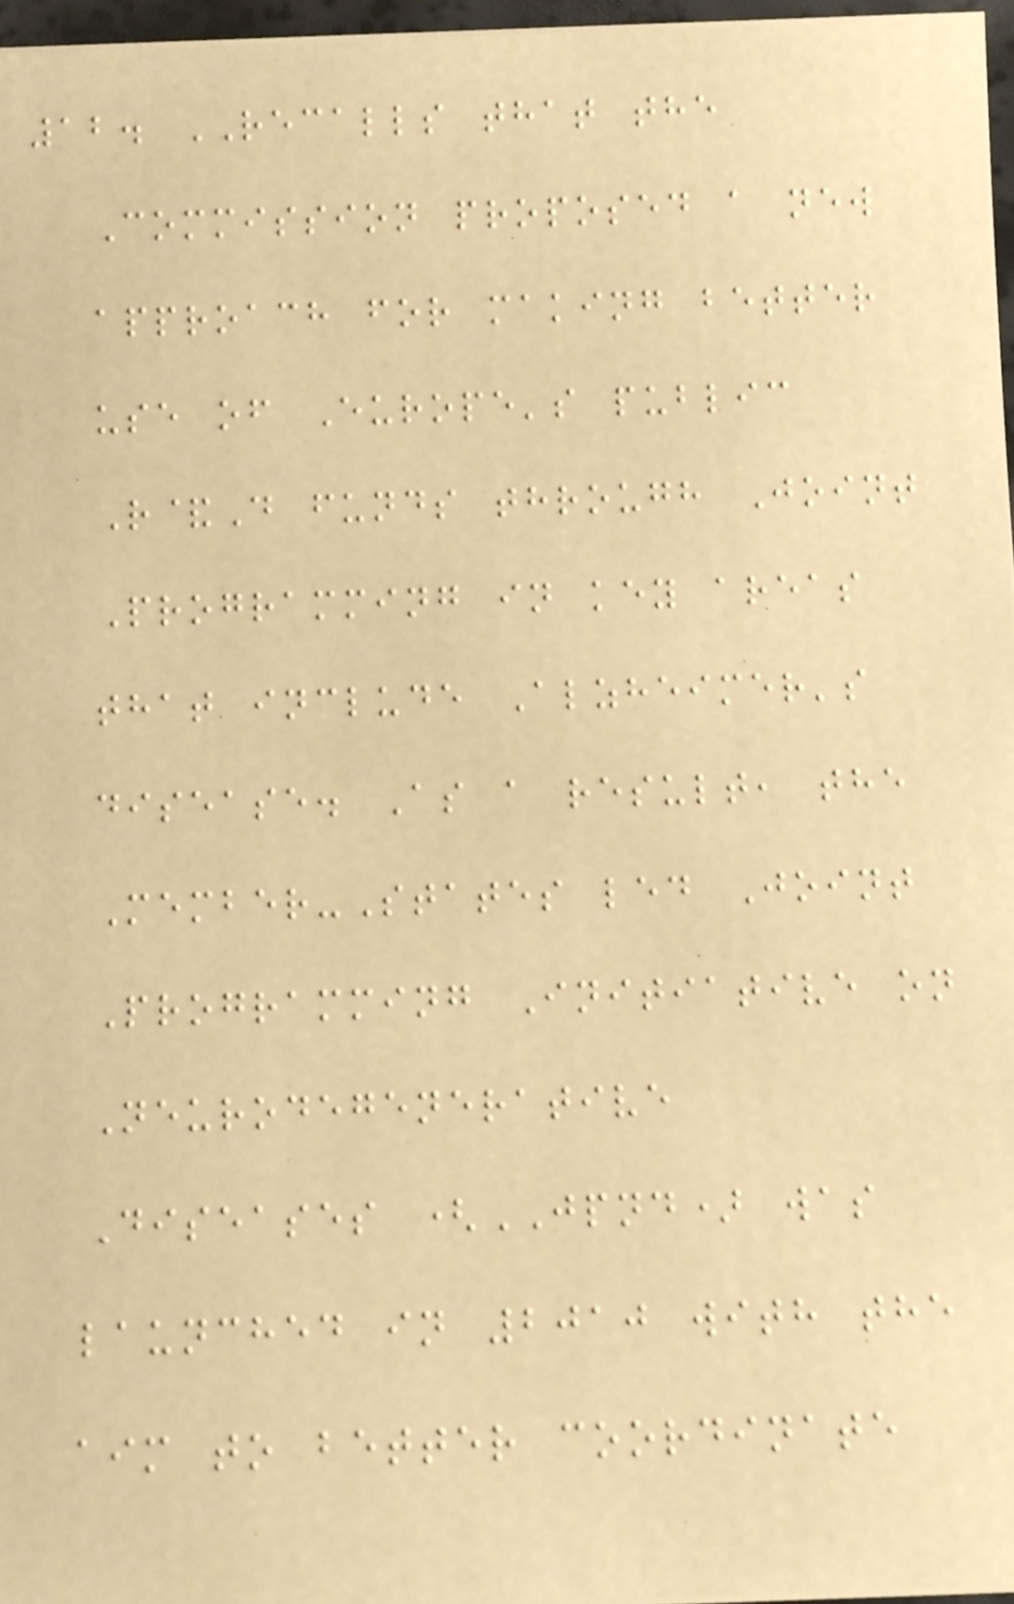12. RECALLS that the
Commission proposed a new
approach for making better
use of Europe's public
R&D funds through Joint
Programming in key areas
that include Alzheimer's
disease. As a result, the
Member-States led Joint
Programming Initiative on
Neurodegenerative
Diseases (JPND) was
launched in 2010 with the
aim to better coordinate
